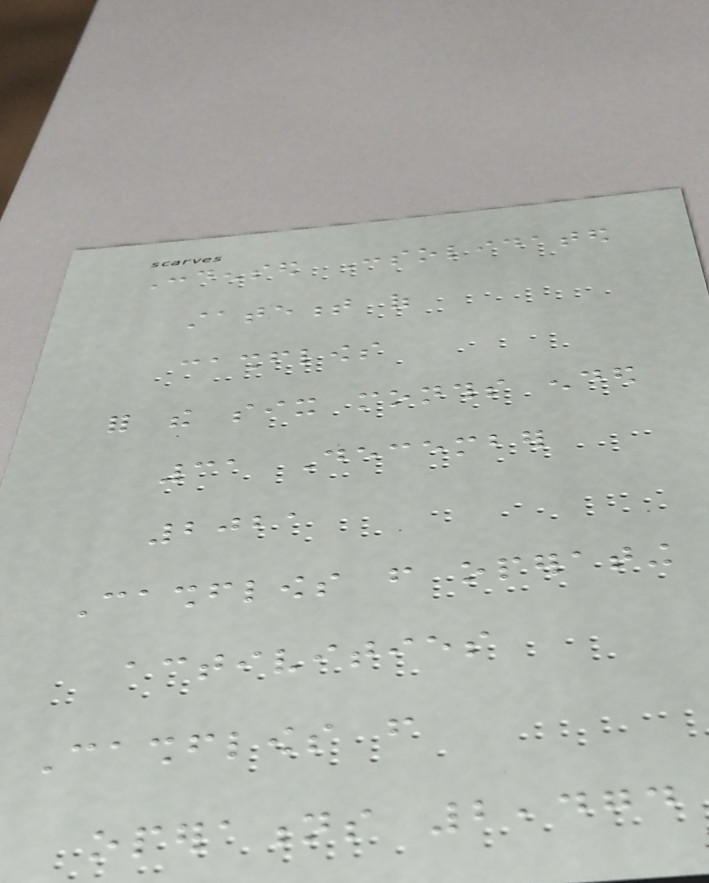Condensed Consolidated
statement of
cashflows
for the six months ended
31 December
2021
Cashflows from operating
activities
Cashflows from
operations 2,474
